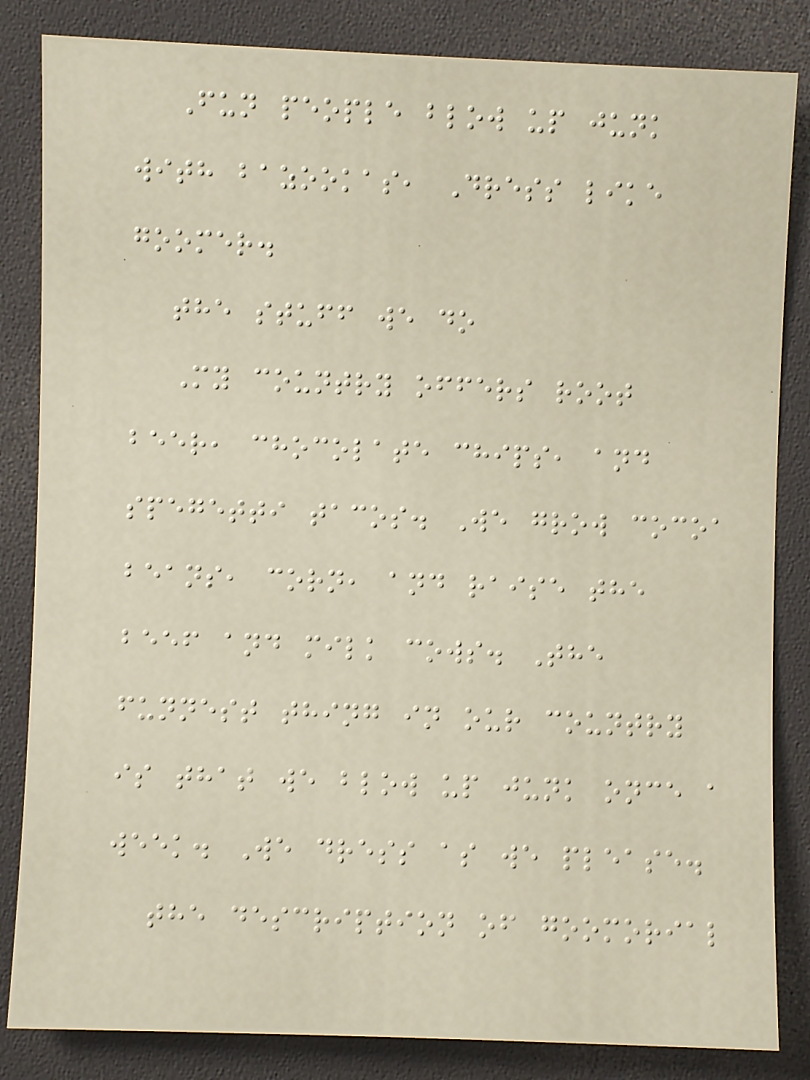Fun people blow up junk
with bazookas, Dress like
goomer.
the stuff we do
My country offers root
beer, chocolate chips, and
spegetti tacos. We grow cocoa
beans, corn, and raise the
beef and milk cows. The
funnest thing in our country
is that we blow up junk once a
week. We dress as we please.
the description of goomorial
